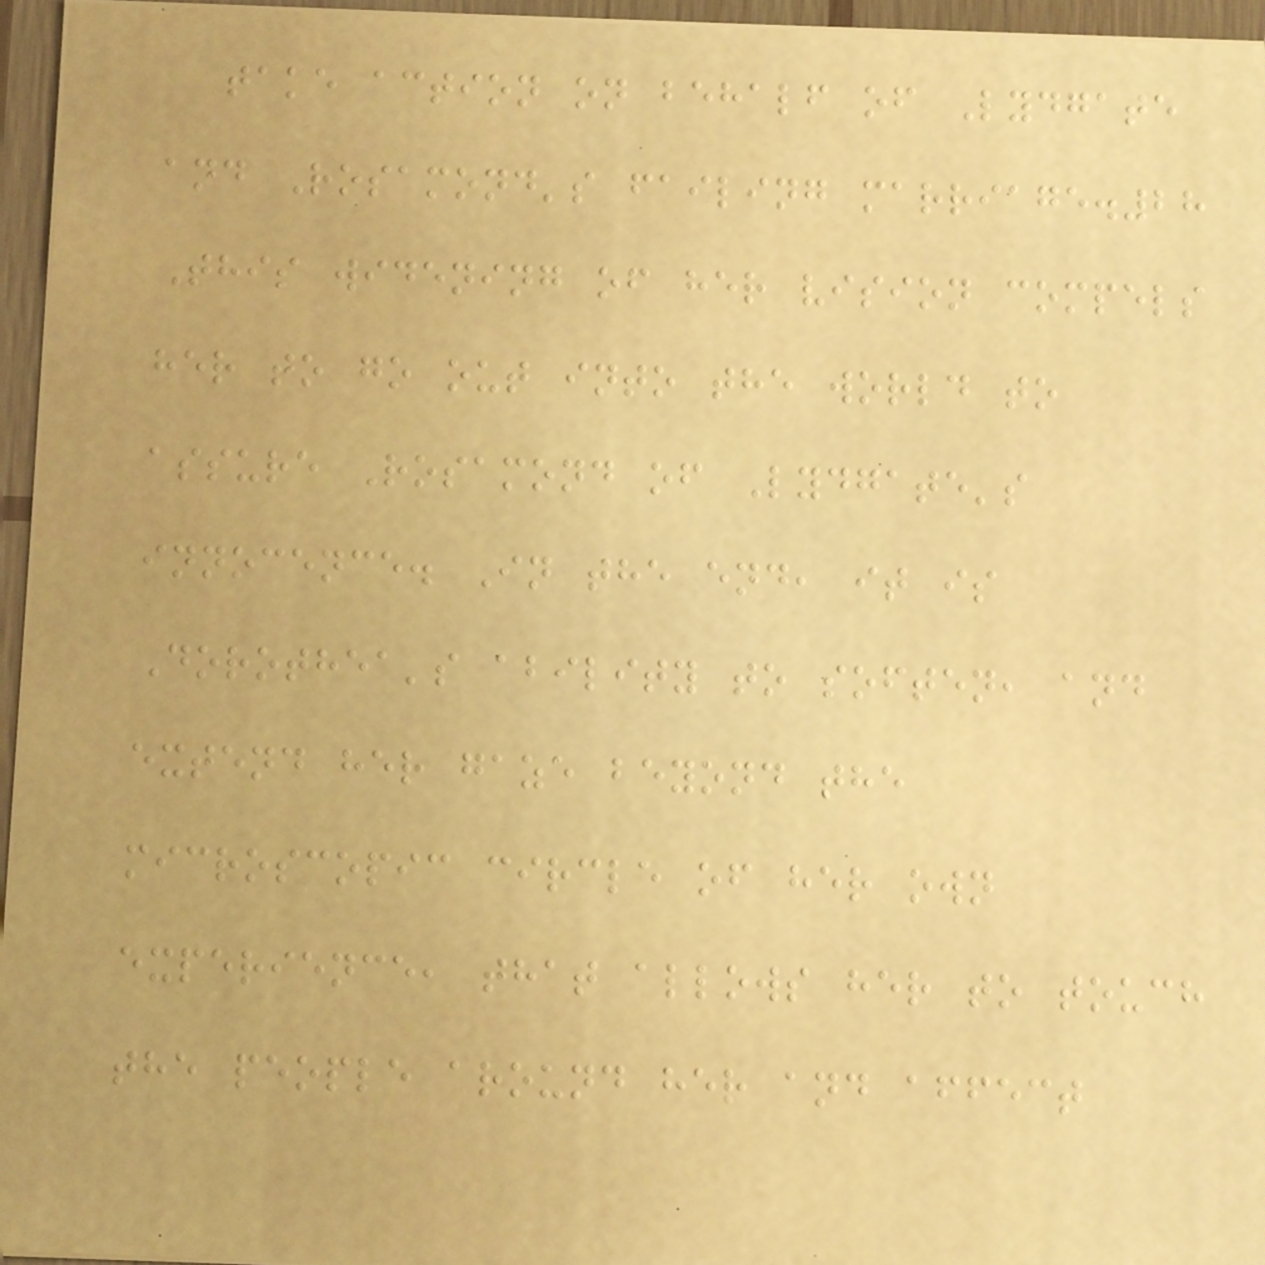take action on behalf of Lydgate
and Rosamond's failing marriage.28
This widening of her vision compels
her to go out into the world to
assure Rosamond of Lydgate's
innocence. In the end, it is
Dorothea's ability to soften, and
extend her gaze beyond the
microscopic circle of her own
experience, that allows her to touch
the people around her and affect
